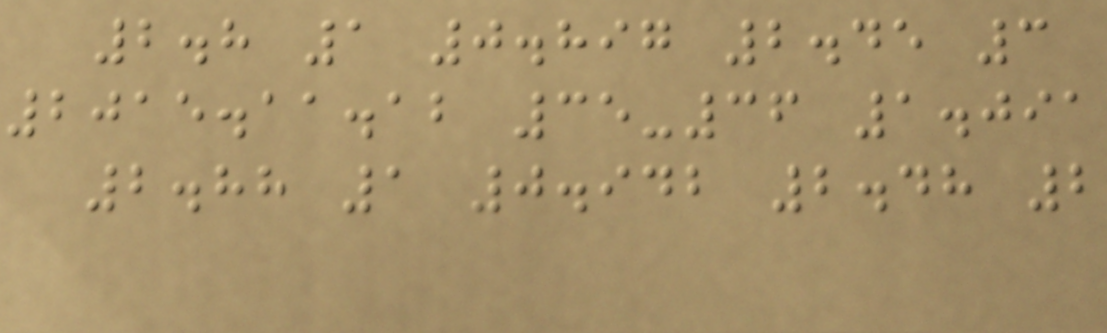2.8 1 0.897 2.45 3
2015.11.12 35-36 1.091
2.88 1 0.942 2.48 2
